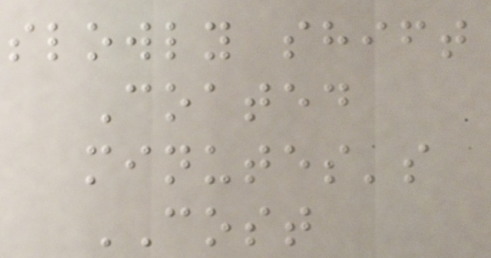slowly shift
Coated
minutes's
COST
